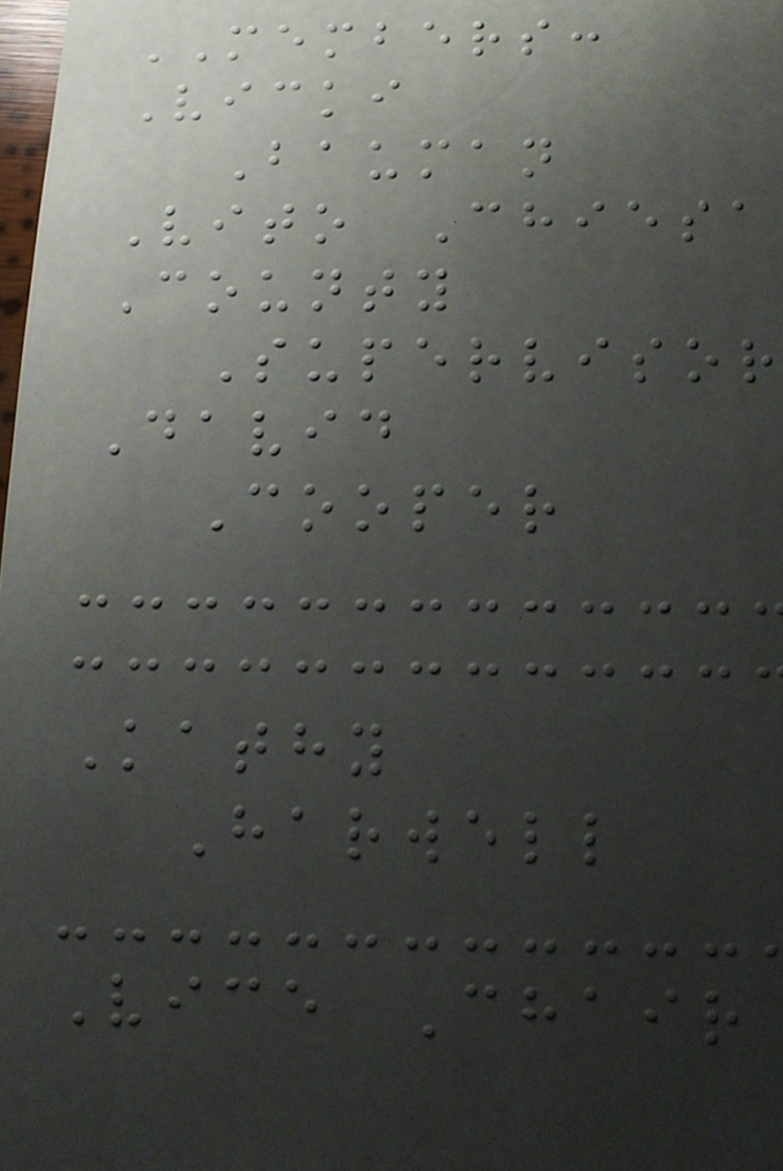MEMBERS:
Vicki
Bauman
Vito Chiesa
County
Supervisor
David
Cooper
Kathy
Harwell
Vice Chair
